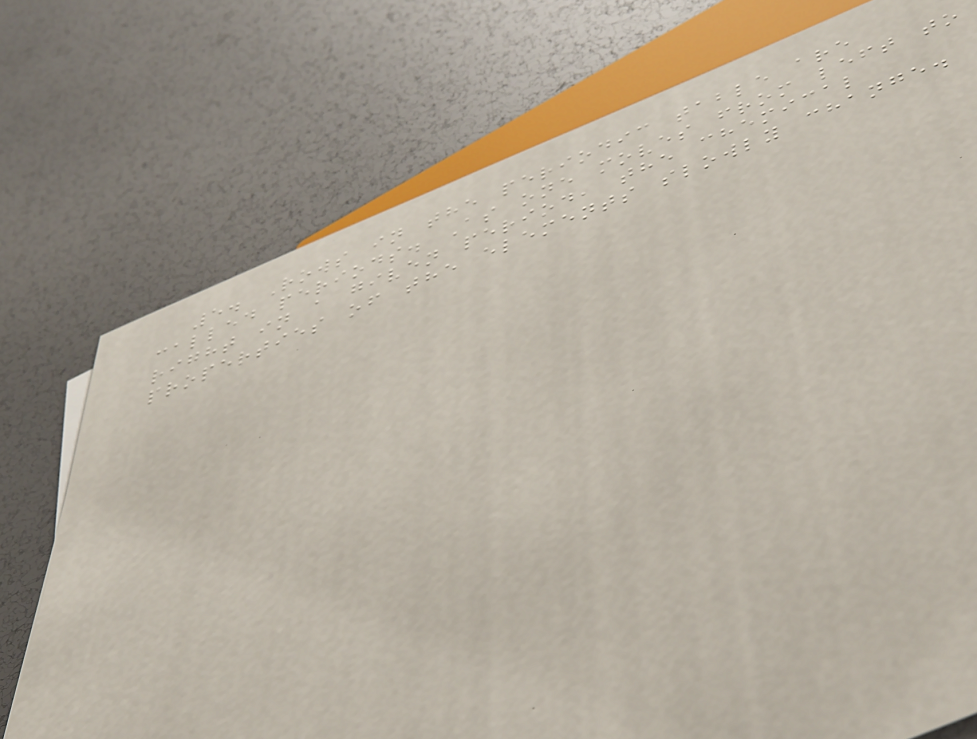5. Rows in the periodic table are
called periods. As one moves from left to
right in a given period, the chemical
properties of the elements slowly change.
